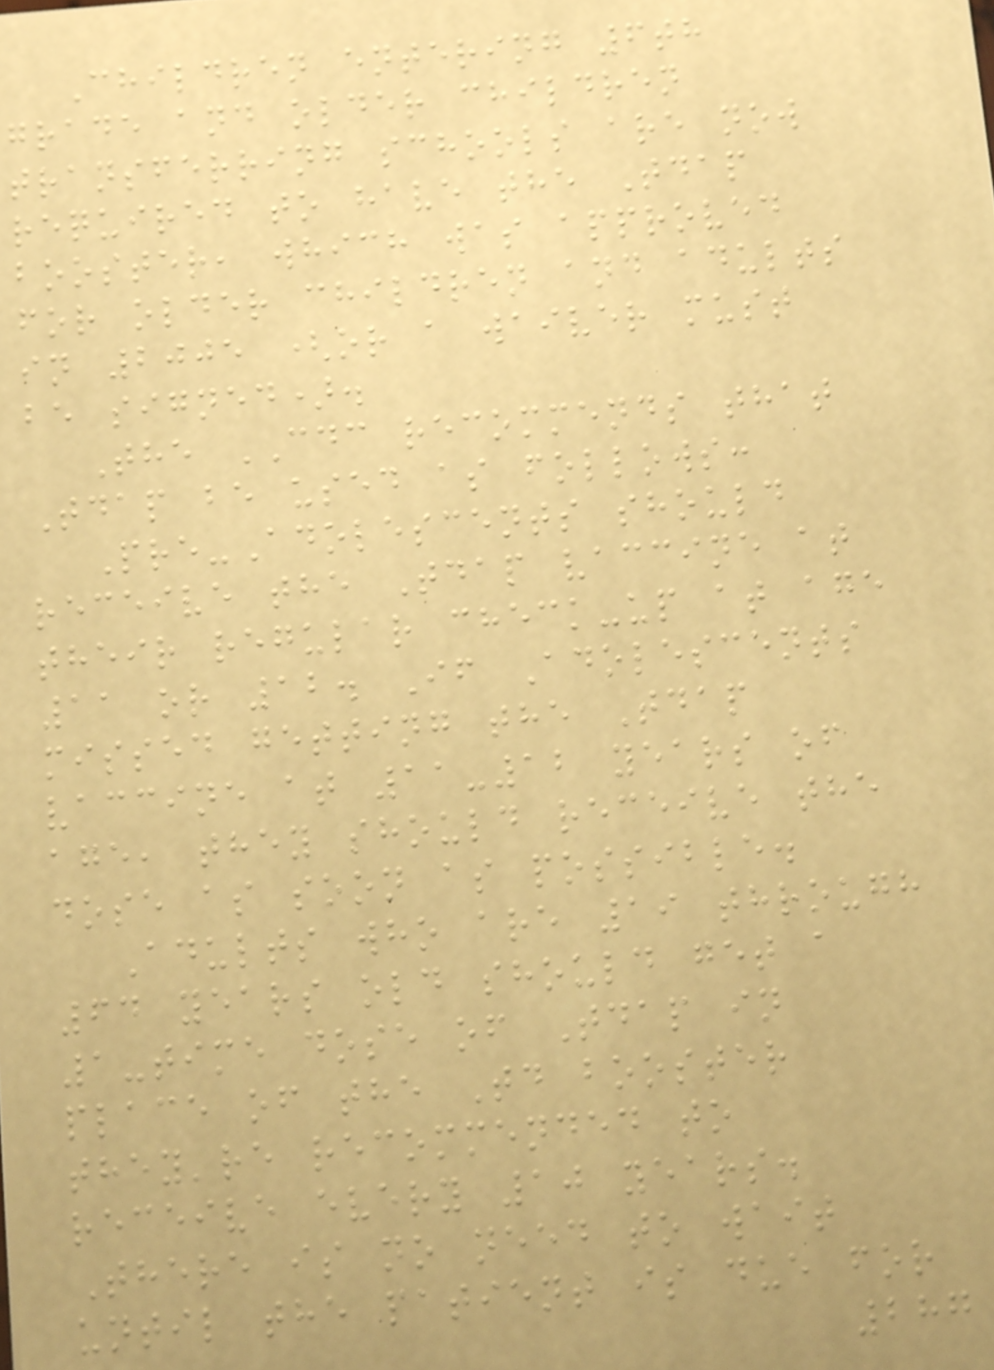Children entering 6th
grade and older children
transferring schools are now
required to have the Tdap
booster, which was approved
for older children and adults
in 2005 (or a waiver must
be signed).
The CDC recommends that
Tdap be used as follows:
Pre-Adolescents should
receive the Tdap vaccine at
their regular check-up at age
11 or 12. If Adolescents
missed getting the Tdap
vaccine at 11-12 years of
age, they should receive the
dose as soon as possible.
Adults who are 19 through
64 years old should get a
1-time dose of Tdap in
place of the Td booster
they're recommended to
receive every 10 years.
There is no need to wait
until the patient is due for
287
